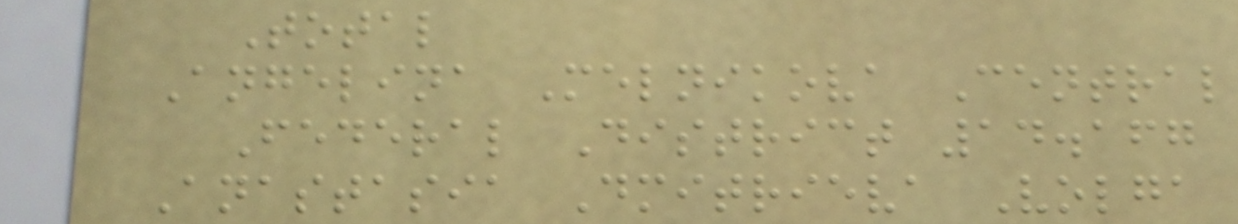Total
Angelina Melnikova Central
Federal District 14.167
Anastasia Dmitrieva Volga
